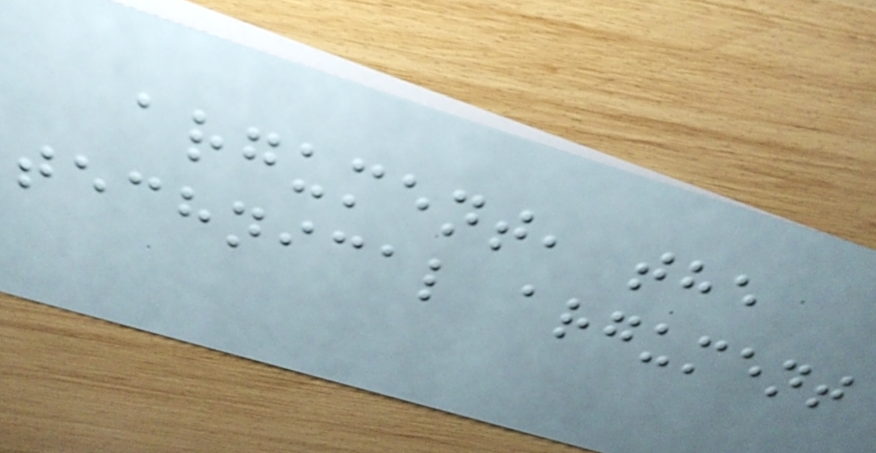argument, the
technical argument
